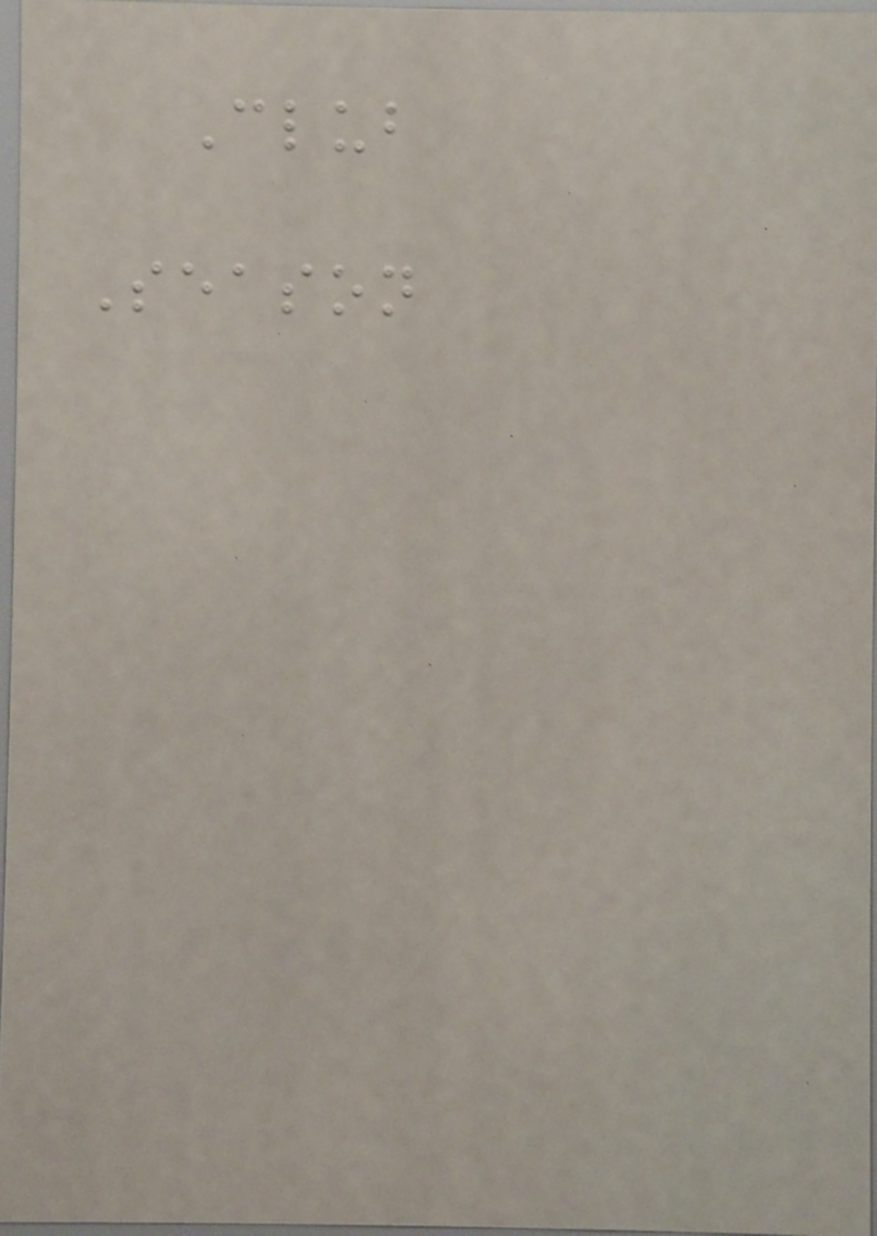Club
Season
